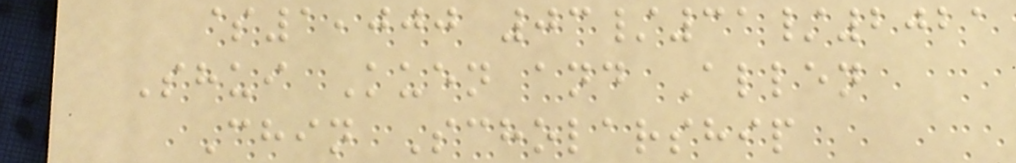$1,000 03/31/2021
Shui Kuen and Allen
Chin Scholarship
